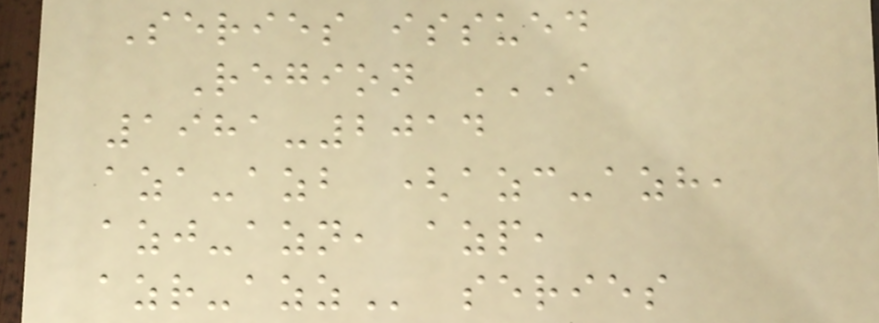Series issued
Region I
1981-2014
AZA-AZB (AZC-AZH,
AZJ-AZN, AZP,
AZR-AZZ series
